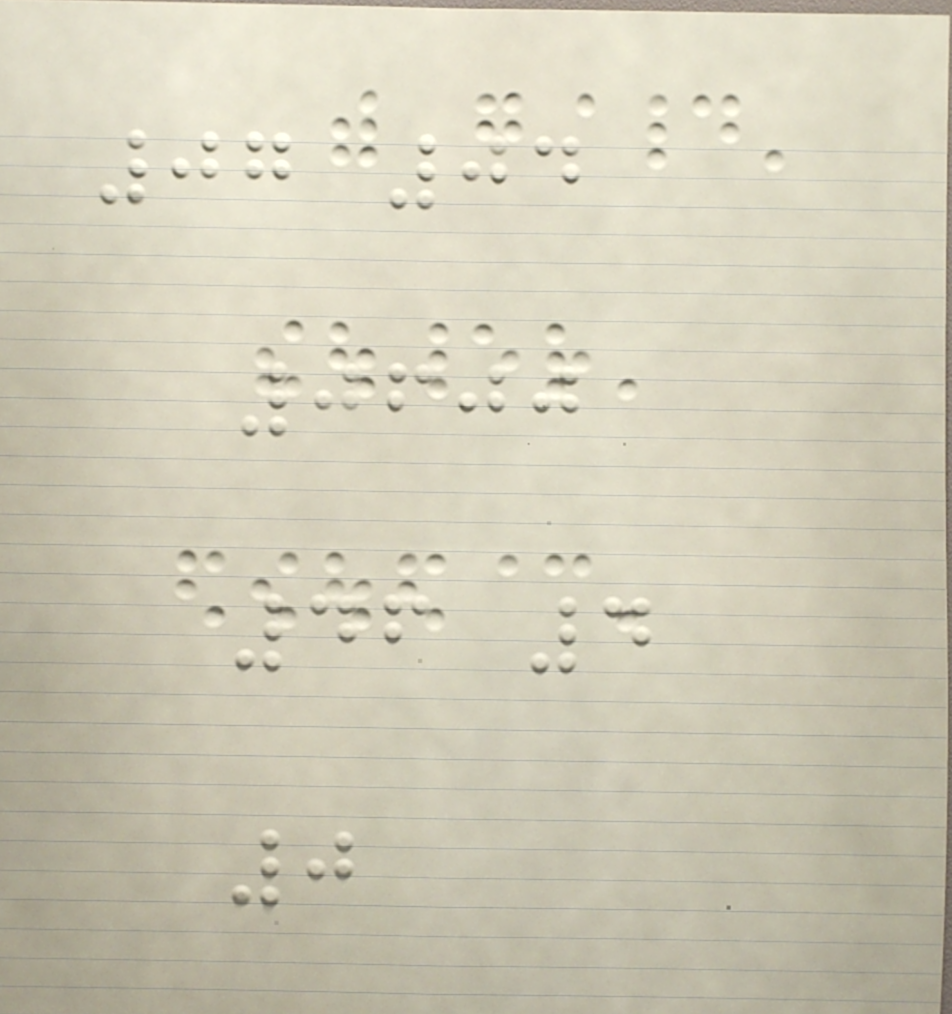07 04
0600
46 4
0
